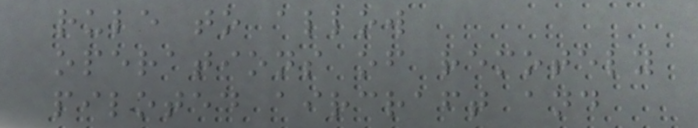rule to allow
operations of remotely
piloted aircraft and
